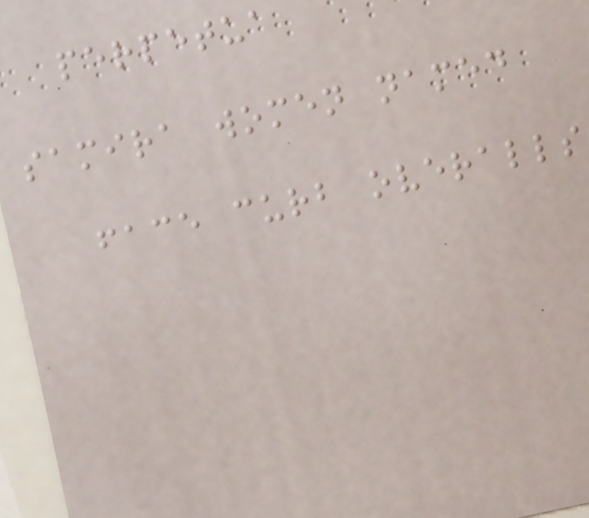perpetua
samira women named
face curb overalls
